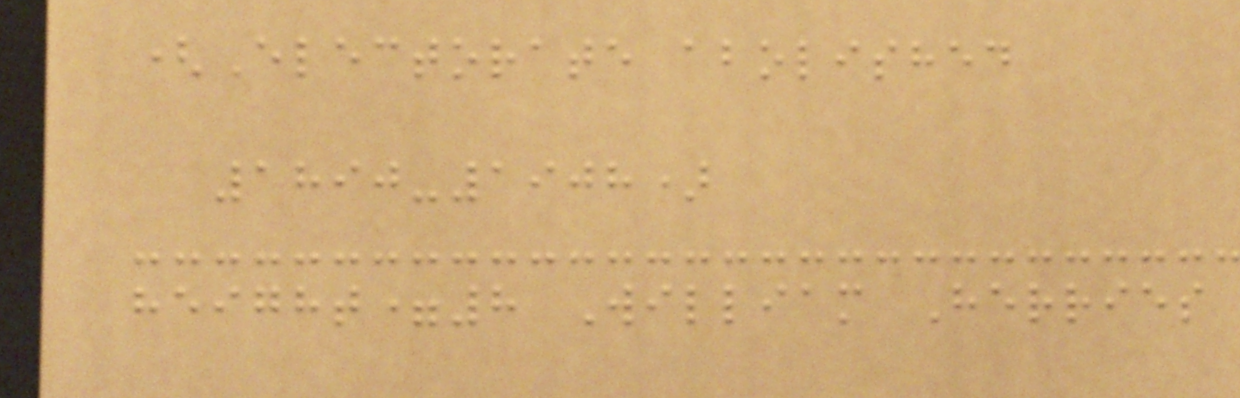(Electorate abolished
1890-1908)
height=8 William Herries
